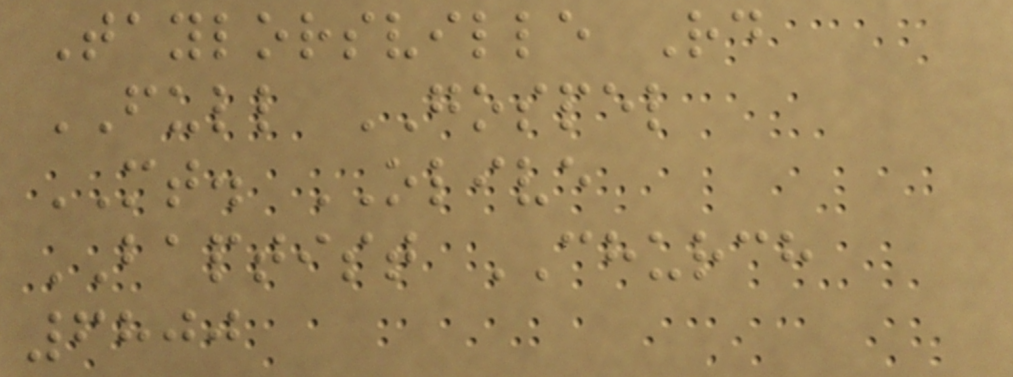Taylorsville Rd
FULL GOSPEL
MT. OLIVE
BAPTIST CHURCH
6800
